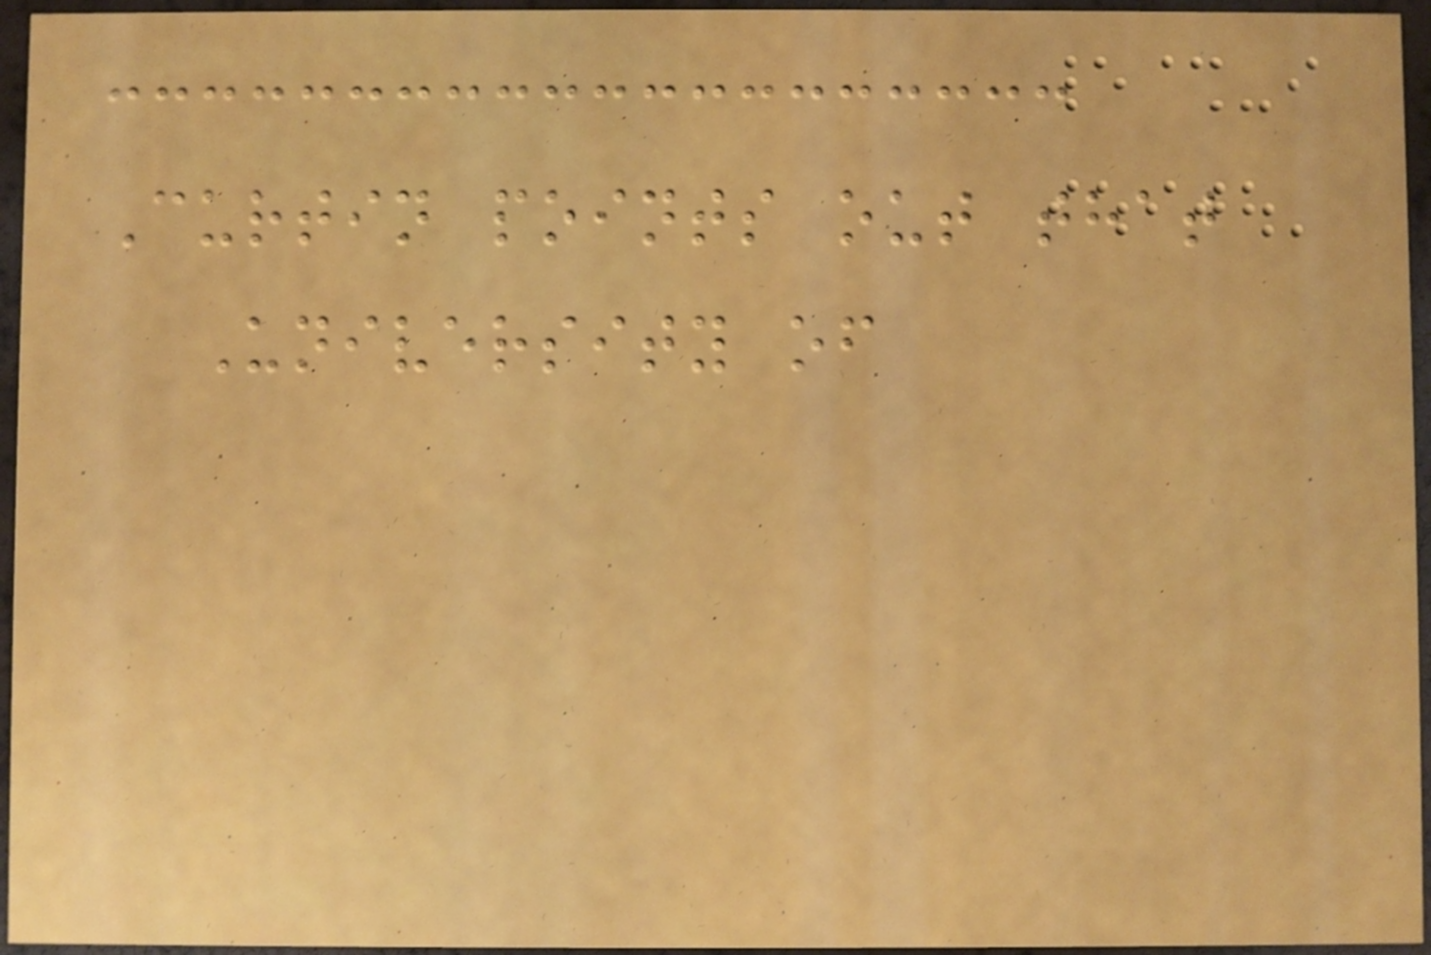Curtin points out that
University of
